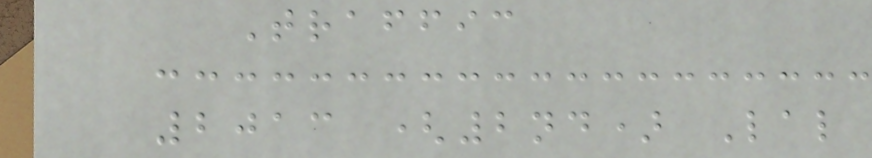Traffic
2013 (2nd) Lal
